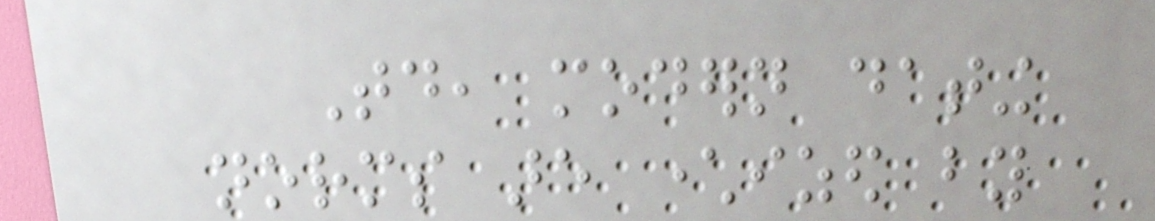Today, modern dating
norms are characterized by
